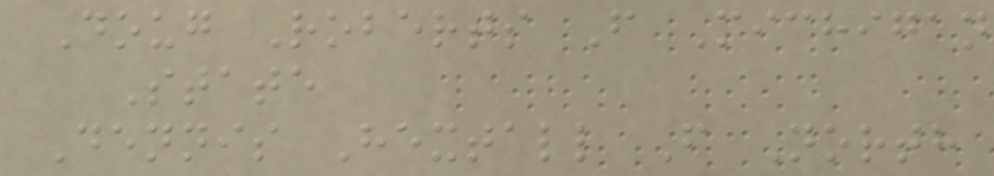Doug Roberts F Michigan
State
Dennis Hextall F North
